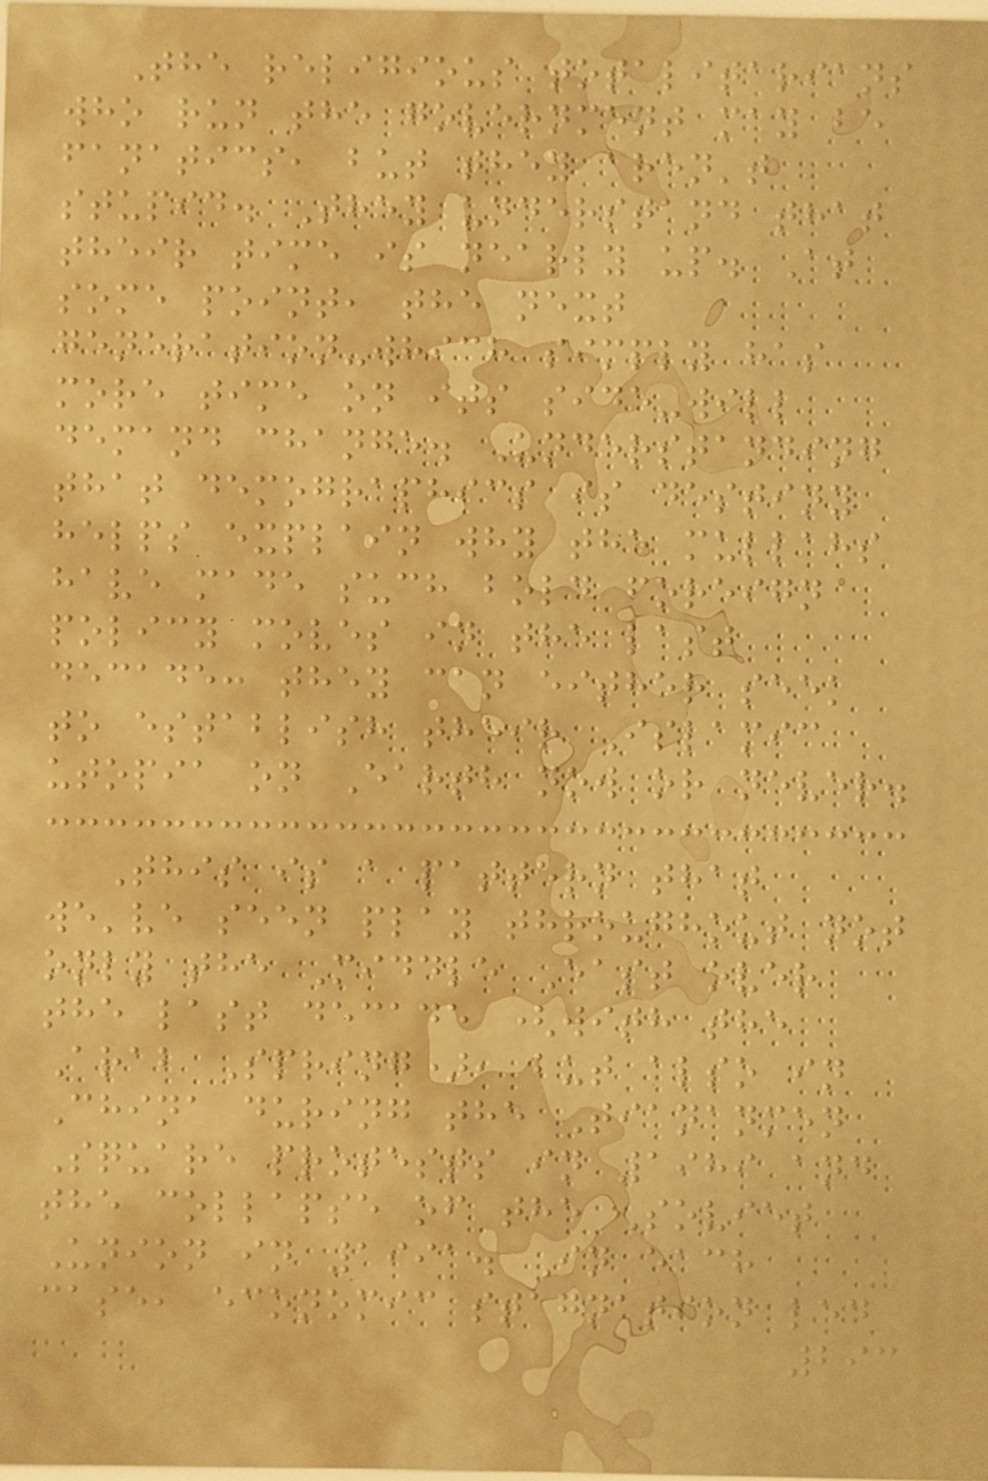The religious totalitarians
who run the government may be
fanatics, but they aren't
stupid. They understand that
their time is nearly up. At
some point, the next
generation-which simply has
more time on its side-will
demand change. Understanding
that demographics is destiny
helps explain why the mullahs
have made such bold foreign
policy moves in the last
decade: they can either seek
to establish their Islamic
utopia on Earth now or never.
This is a pattern that
we've seen play throughout not
only the Middle East over
the last decade (with the
Arab Spring), but also in
China during the Tiananmen
Square protests in 1989 and
the collapse of the Soviet
Union in 1991. In each
case, economic stagnation led
293
